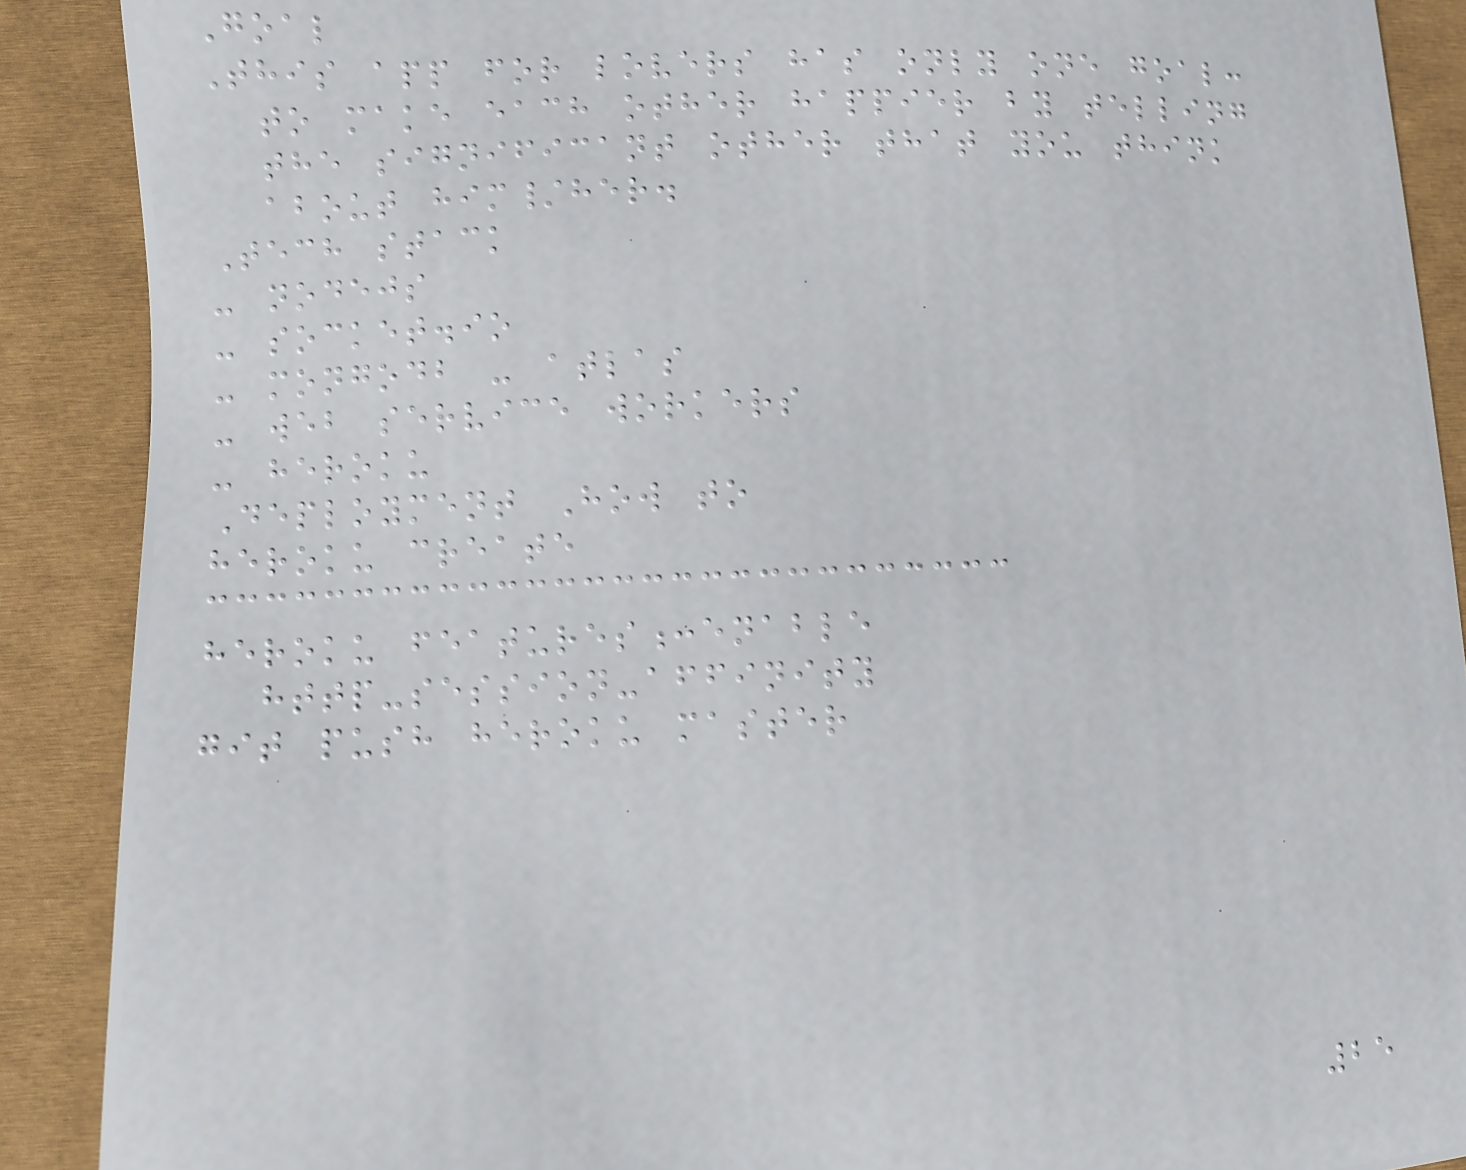Goal
This app for lovers has only one goal:
to make each other happier by telling
the significant other that you think
about him/her.
Tech stack
- nodejs
- socket.io
- mongodb - atlas
- web service workers
- heroku
Deployment How to
heroku create
heroku features:enable
http-session-affinity
git push heroku master
25
